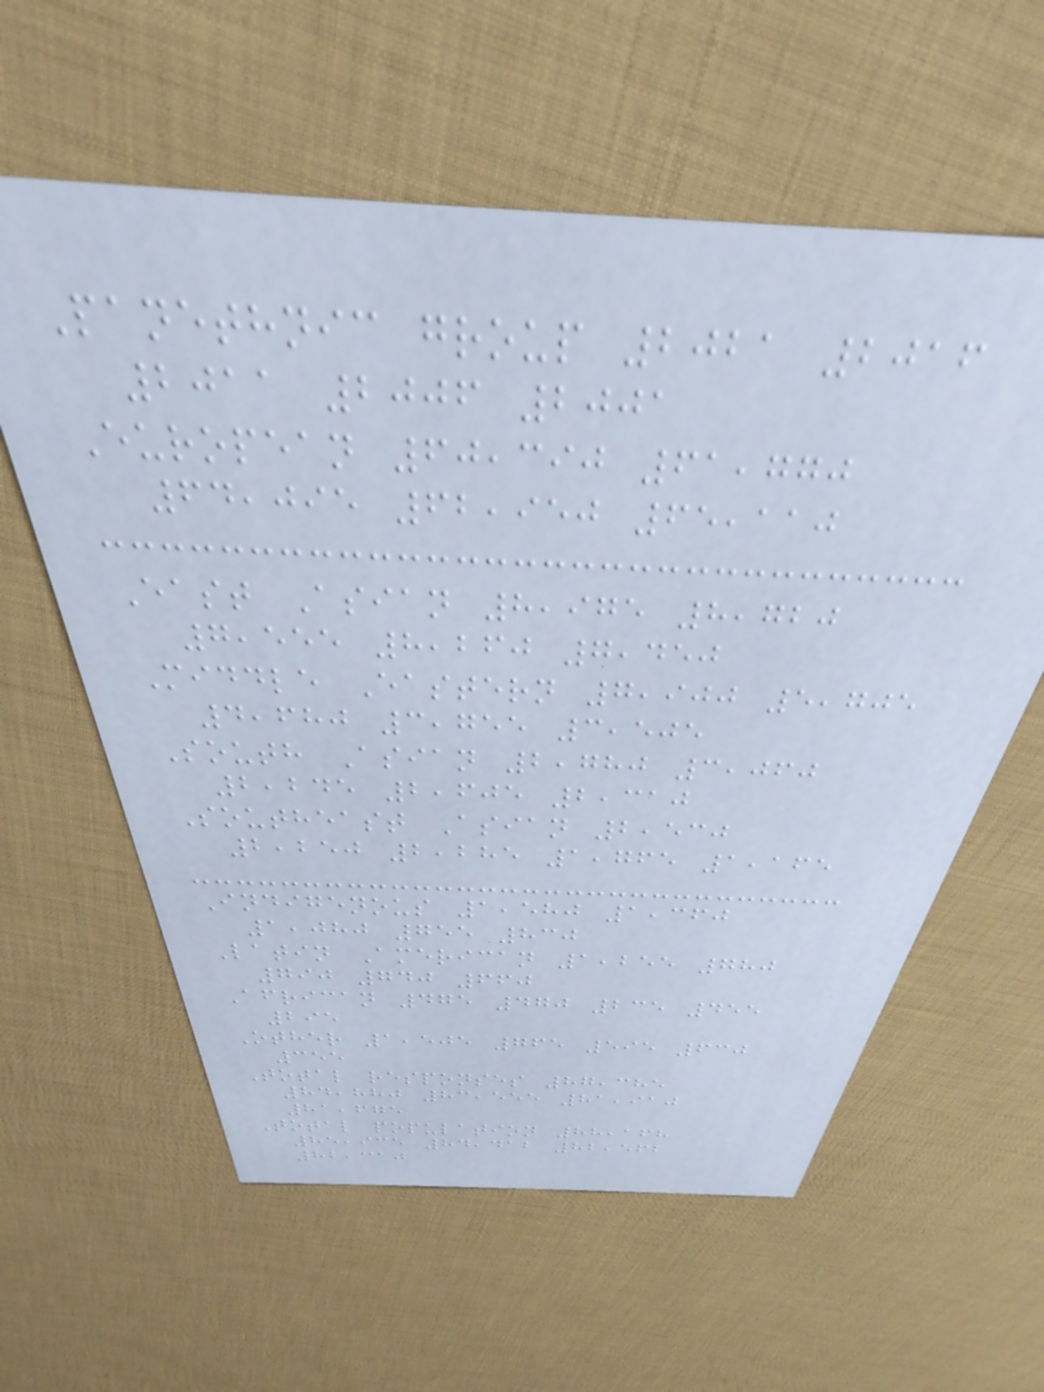Panethnic group 2021 2016
2011 2006 2001
European 60,390 61,770
64,095 62,950 65,110
East Asian 8,975 8,720
7,555 8,260 7,450
Middle Eastern 7,900 5,705
4,680 3,755 3,505
South Asian 2,780 3,060
2,245 2,605 2,310
Southeast Asian 2,530
2,250 2,285 1,765 1,165
Indigenous 1,580 1,360
1,080 755 830
Latin American 1,255 780
790 740 660
African 475 470 235 455
295
Other 1,505 765 595 630
355
Total responses 87,385
84,880 83,555 81,910
81,675
Total population 88,168
85,935 84,412 82,562
82,310
